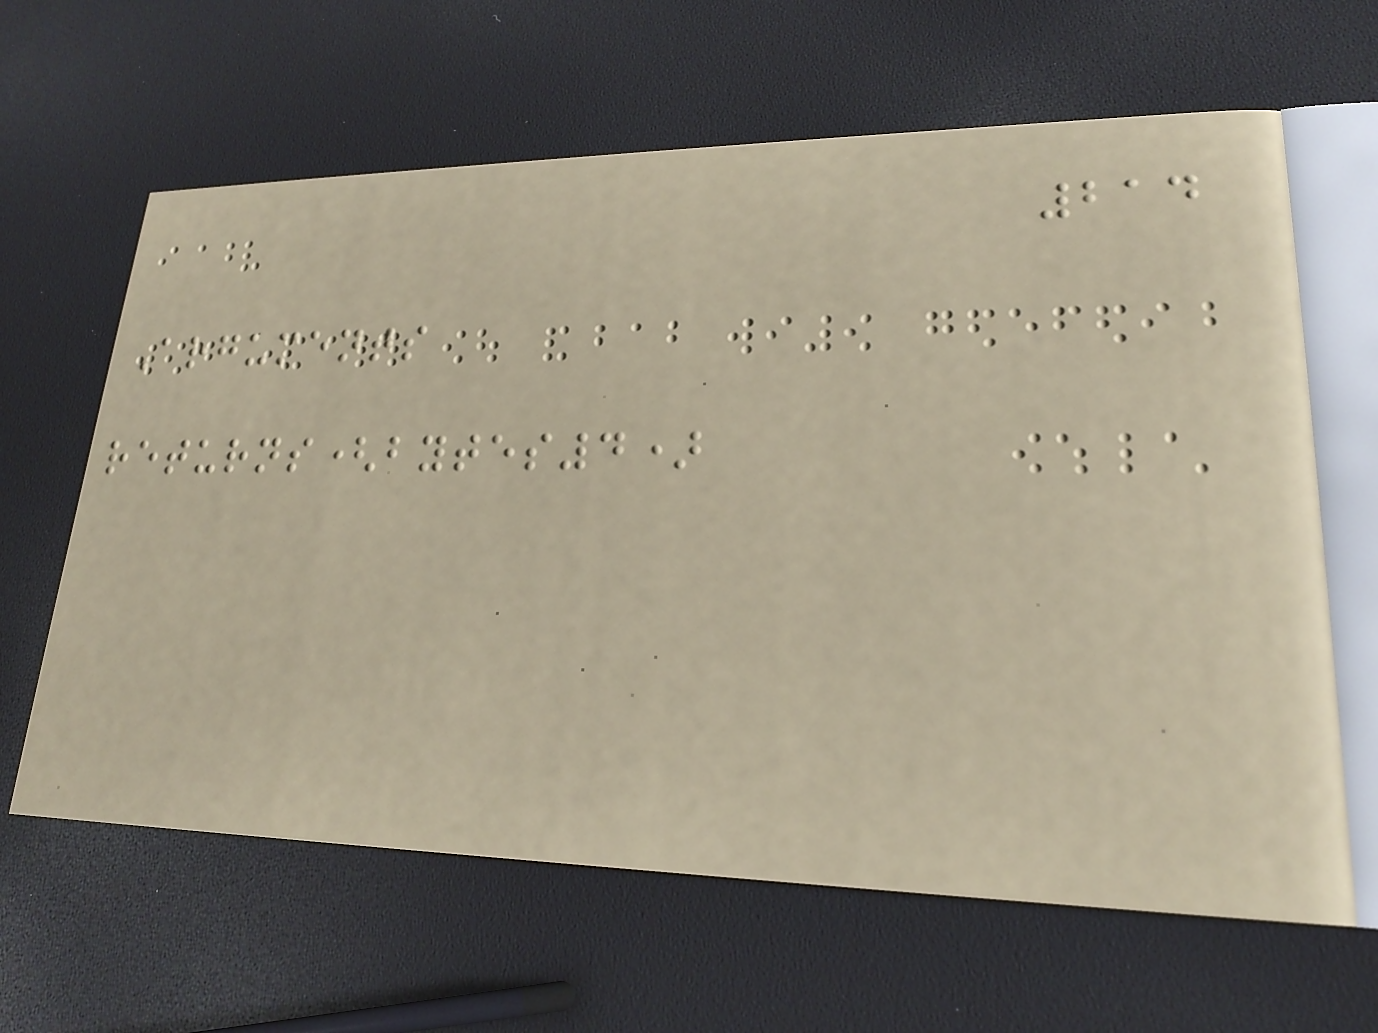214
Arguments
returns(bytes4)
